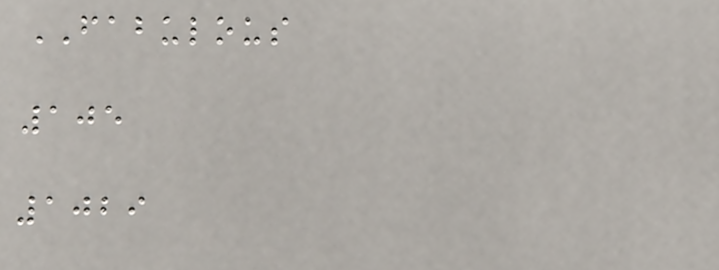FABULOUS
105
1029
